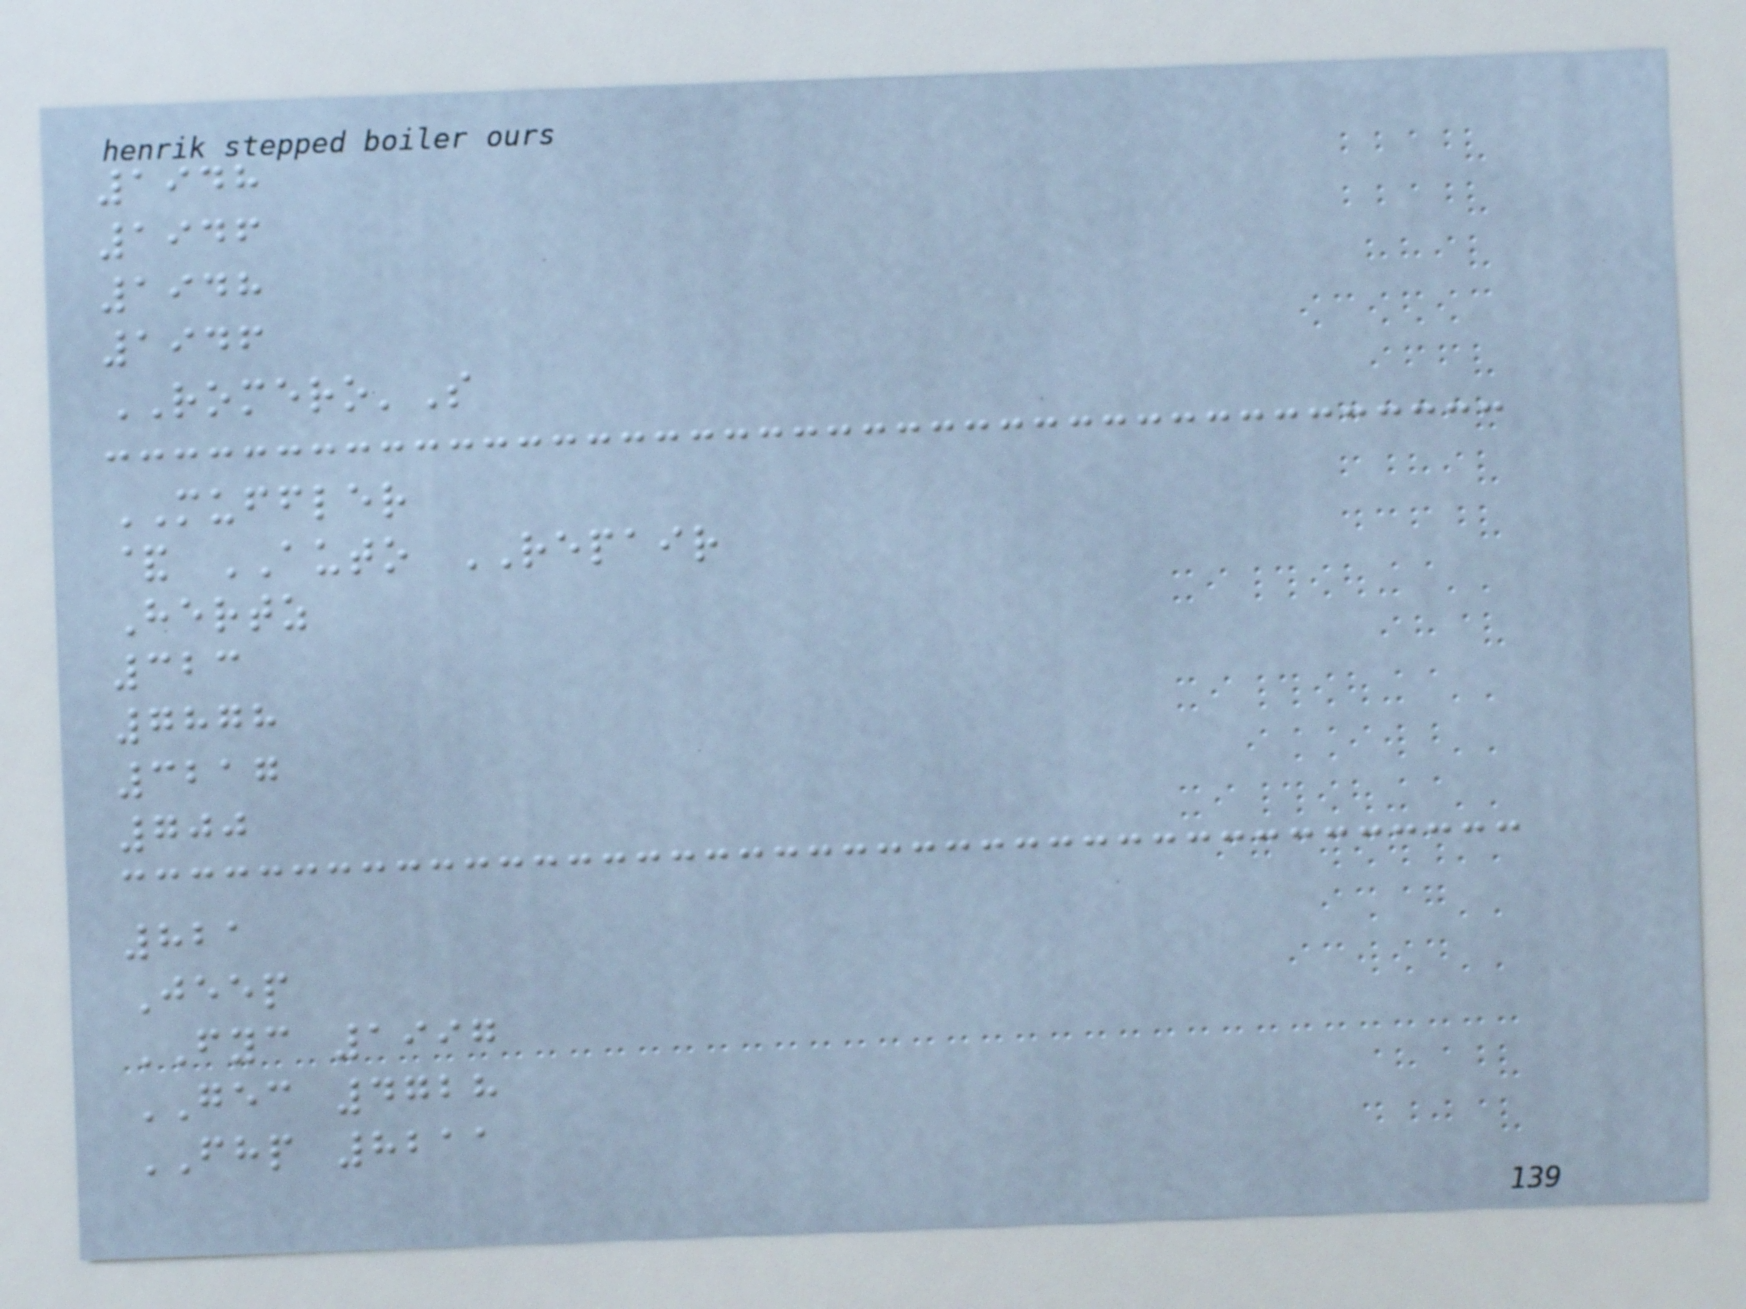1948
1946
1948
1946
ROMERO'S
MUFFLER
& AUTO REPAIR
Hertz
323
7878
3217
700
821
Jeep
FYC 1997
GEC 4728
FHP 8211
